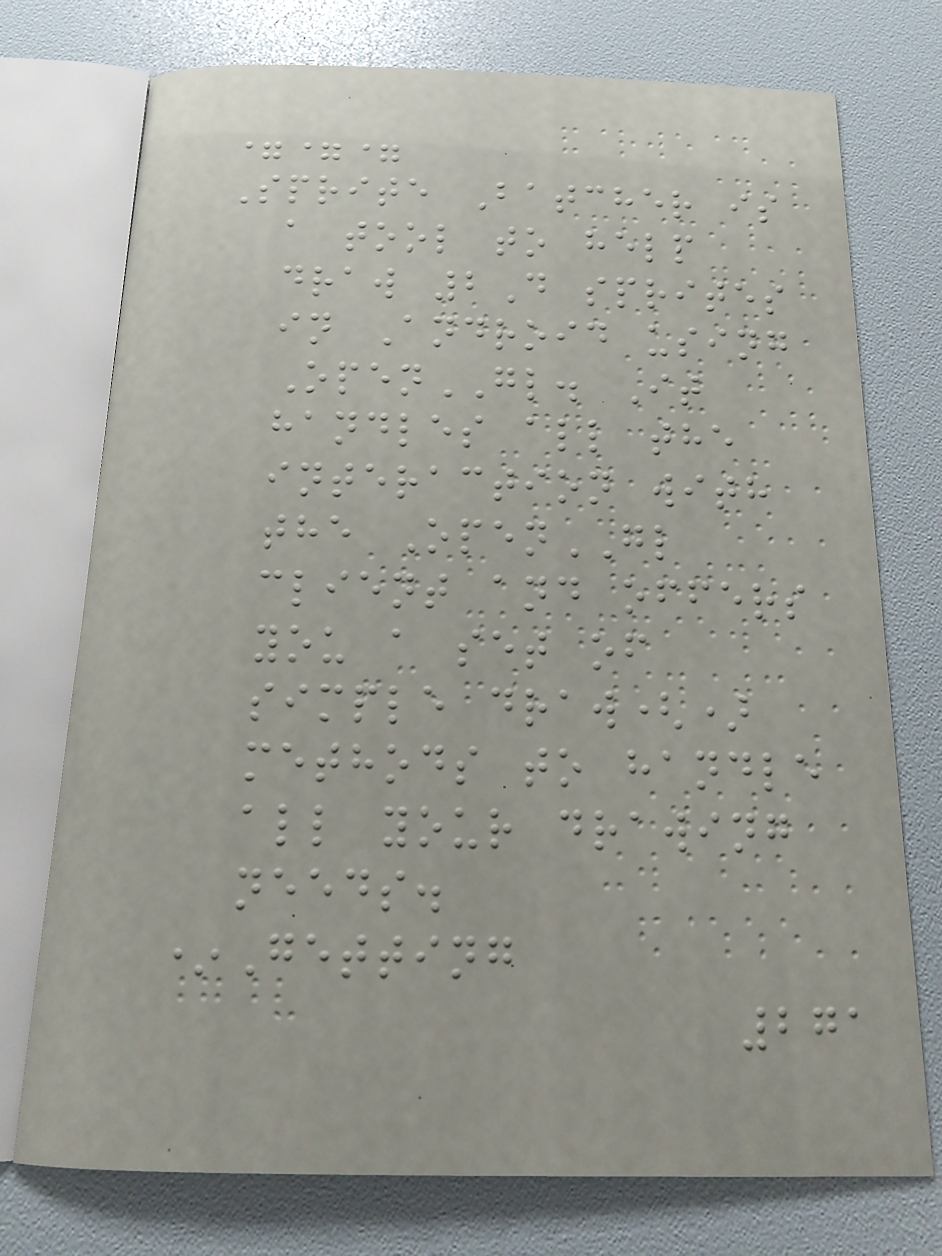===
Sprite Batcher is
a tool to help
draw 2D sprites
in Android using
OpenGL. It
handles all the
interaction with
the OpenGL
client and offers
you a set of
simple draw()
methods to handle
all your drawing
needs.
*Getting
271
